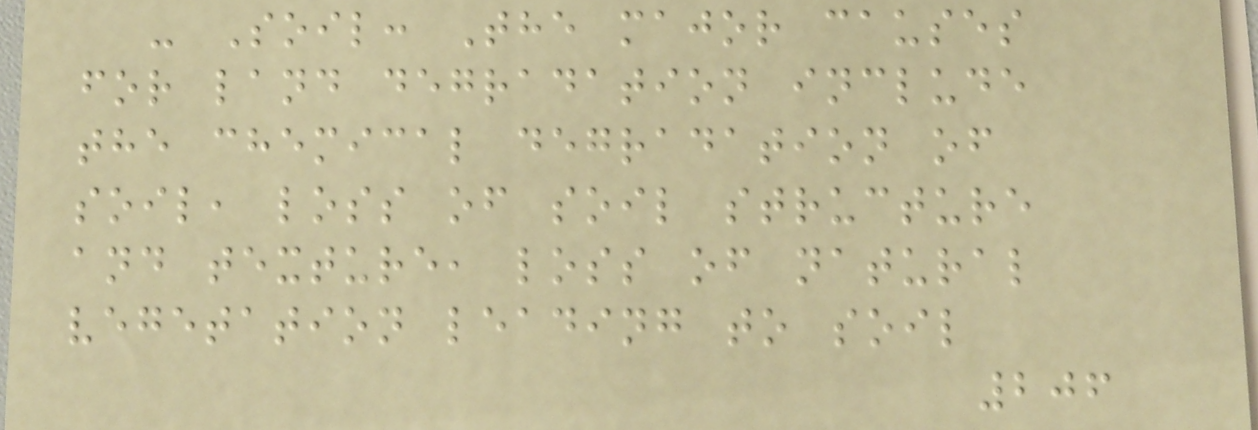- Soil: The major causes
for land degradation include
the chemical degradation of
soil, loss of soil structure
and texture, loss of natural
vegetation leading to soil
206
